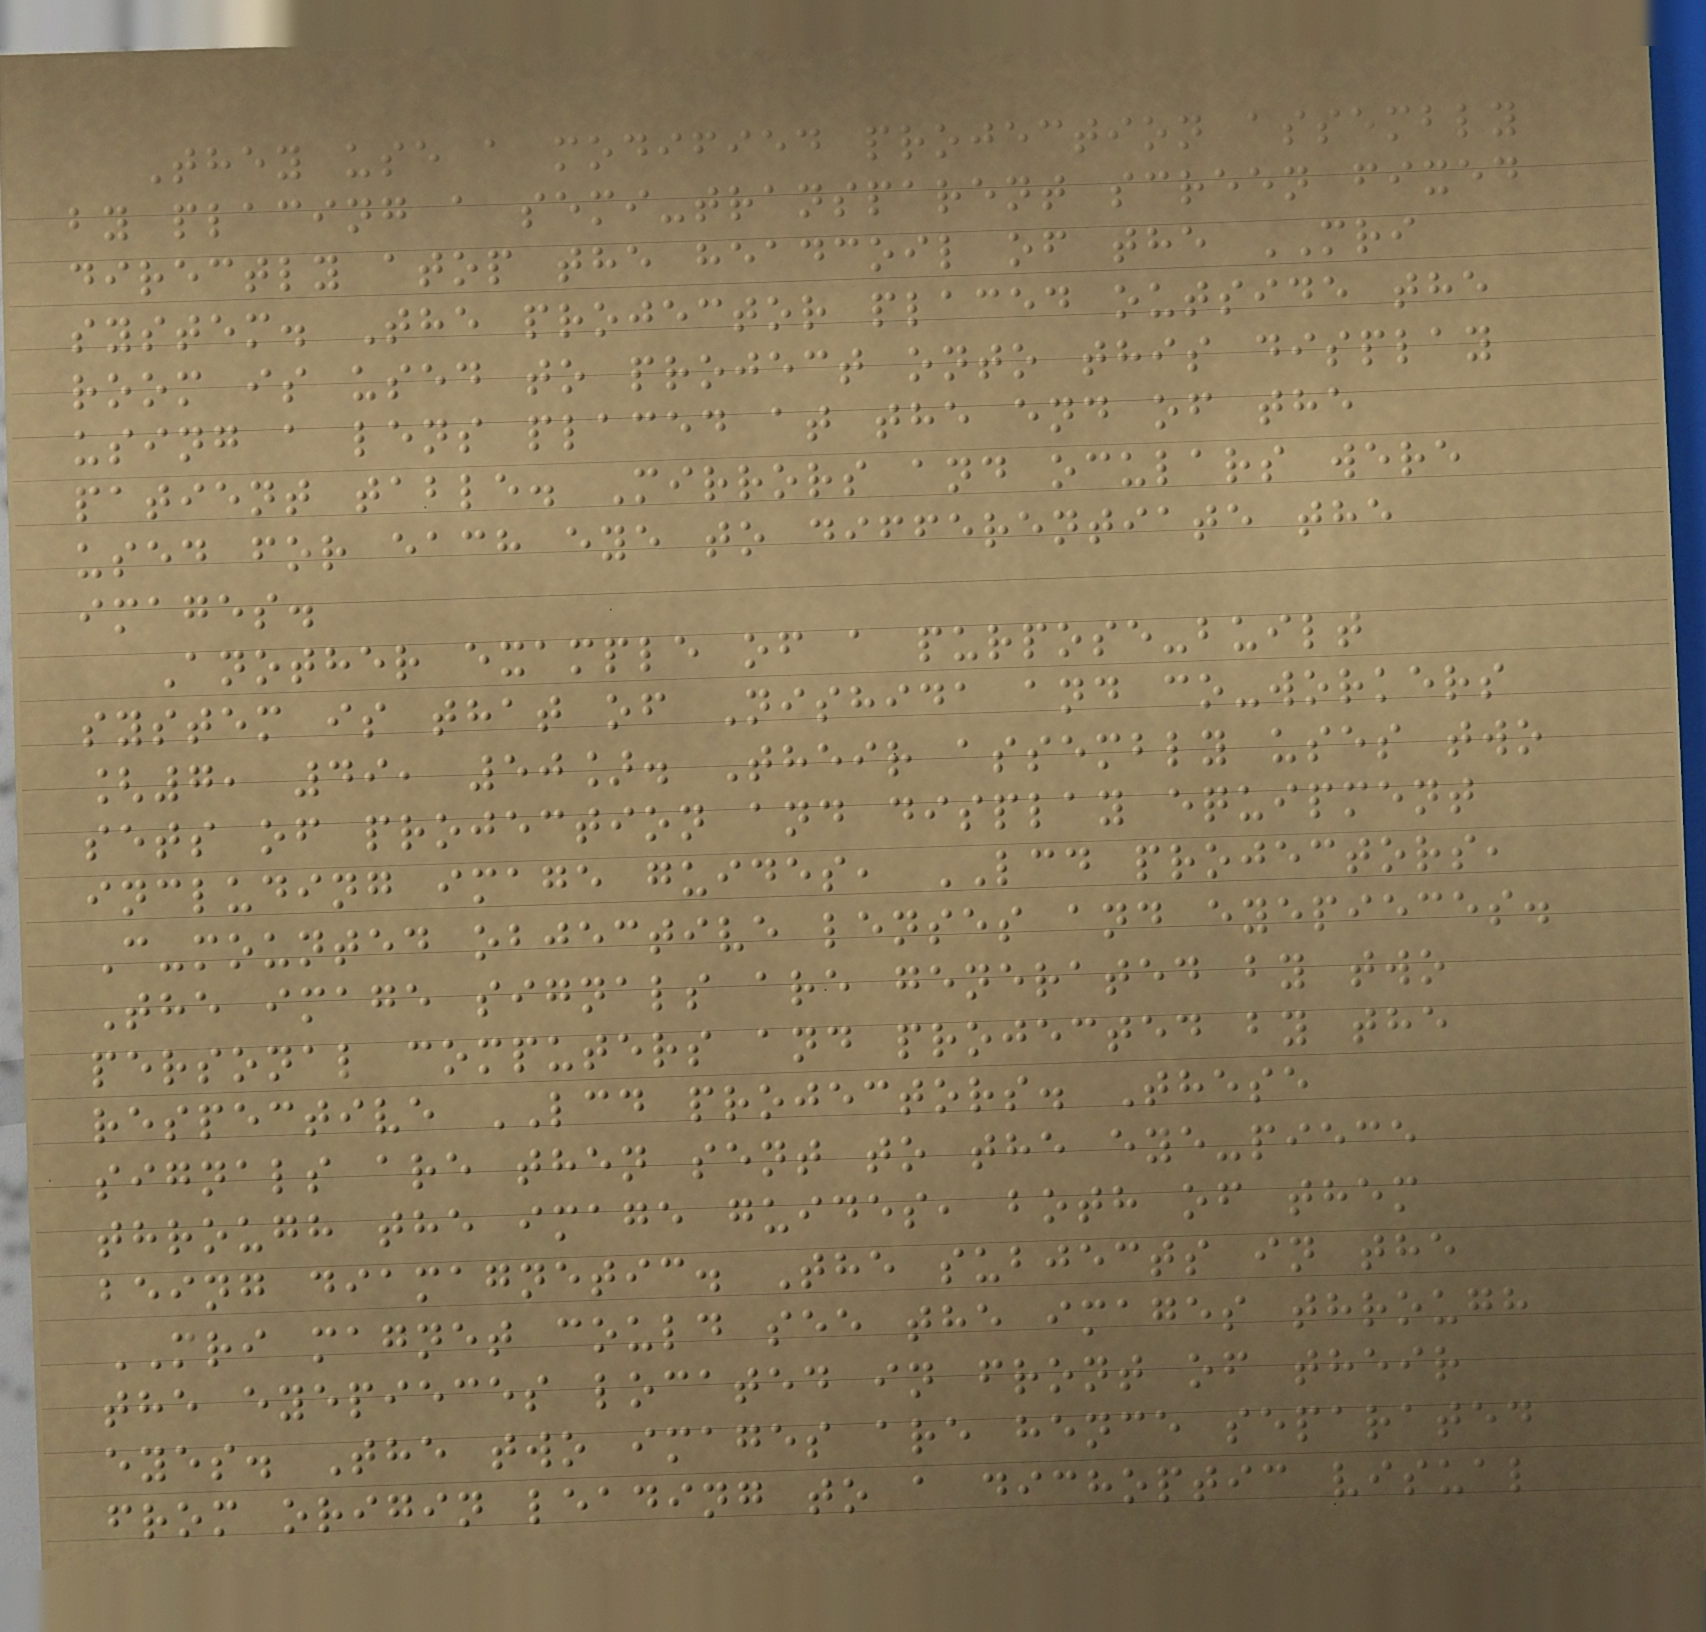They use a modified projection assembly
by placing a semi-transparent screen fixed
directly atop the headcoil of the MRI
system. The projector placed outside the
room is used to project onto this display
using a lens placed at the end of the
patient table. Mirrors and oculars were
used for each eye to differentiate the
images.
Another example of a purpose-built
system is that of Nishida and co-workers
[7, 49, 50]. Their assembly uses two
sets of projection and display equipment
including image guides, LCD projectors,
C-mounted objective lenses and eyepieces.
The image signals are generated by two
personal computers and projected by the
respective LCD projectors. These
signals are then sent to the eye-piece
through the image guides, both of them
being diamagnetic. The subjects in the
MRI magnet could see the images through
the eyepieces located in front of their
eyes. The two images are hence separated
from origin leading to a dichoptic visual
